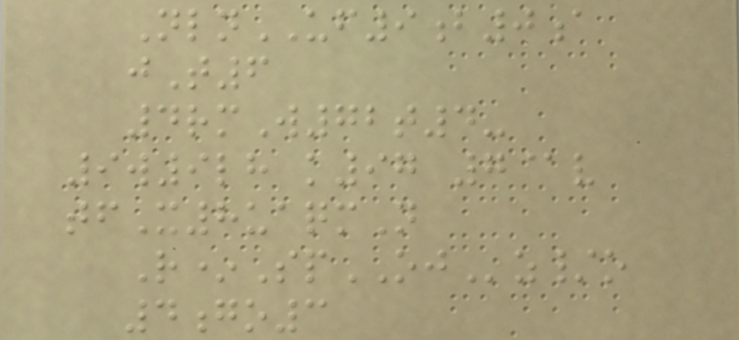NlnUF9b0a
jT6
4rmW72t4-
9w9lh k97 7@v
tfX8uaqmN
R*SpOJz/o
4go3
